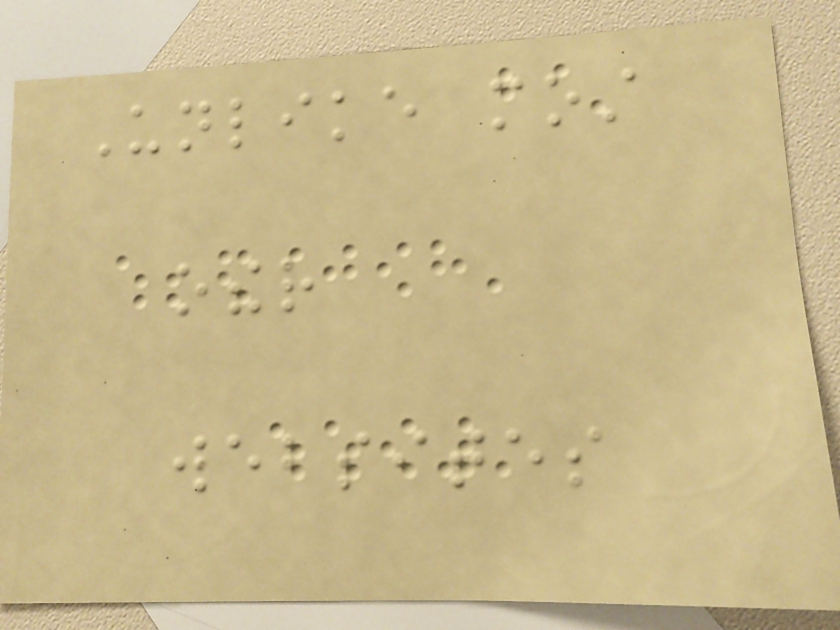Unlike most
other
websites
